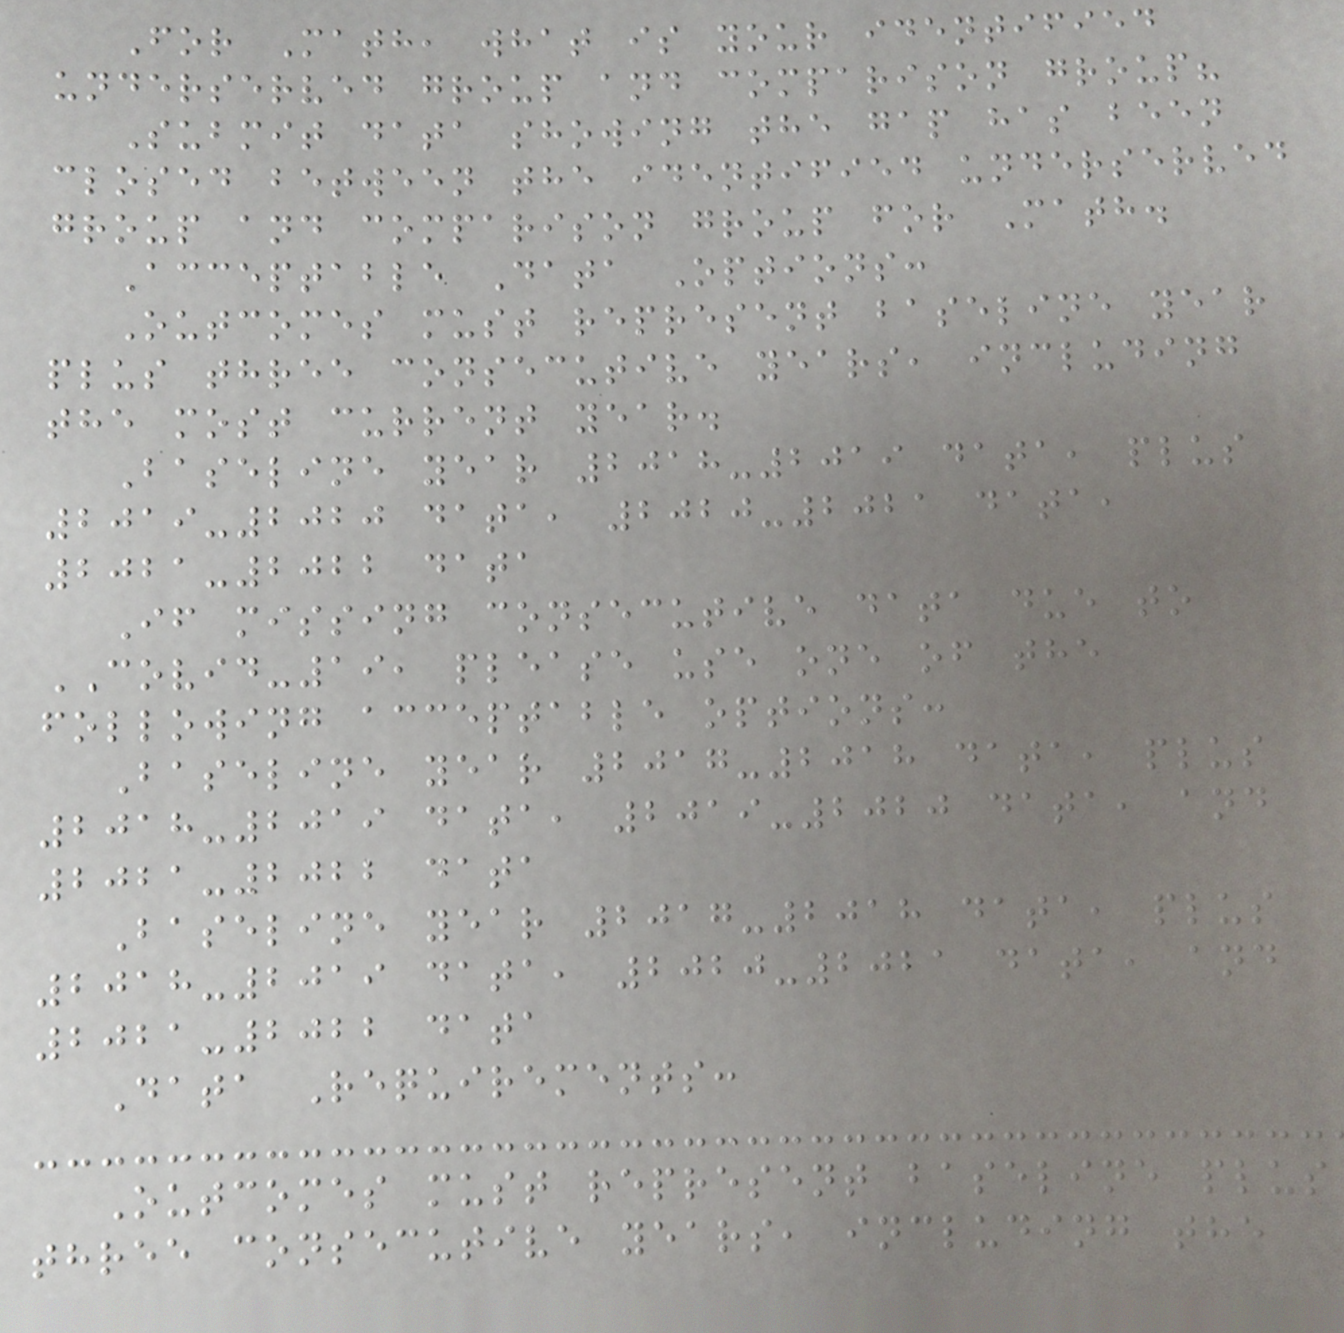For Math, what is your identified
underserved group and comparison group?
Submit data showing the gap has been
closed between the identified underserved
group and comparison group for Math.
Acceptable Data Options:
Outcomes must represent baseline year
plus three consecutive years, including
the most current year.
Baseline year 2018-2019 data, plus
2019-2020 data, 2020-2021 data,
2021-2022 data
If missing consecutive data due to
COVID-19, please use one of the
following acceptable options:
Baseline year 2017-2018 data, plus
2018-2019 data, 2019-2020 data, and
2021-2022 data
Baseline year 2017-2018 data, plus
2018-2019 data, 2020-2021 data, and
2021-2022 data
Data Requirements:
Outcomes must represent baseline plus
three consecutive years, including the
